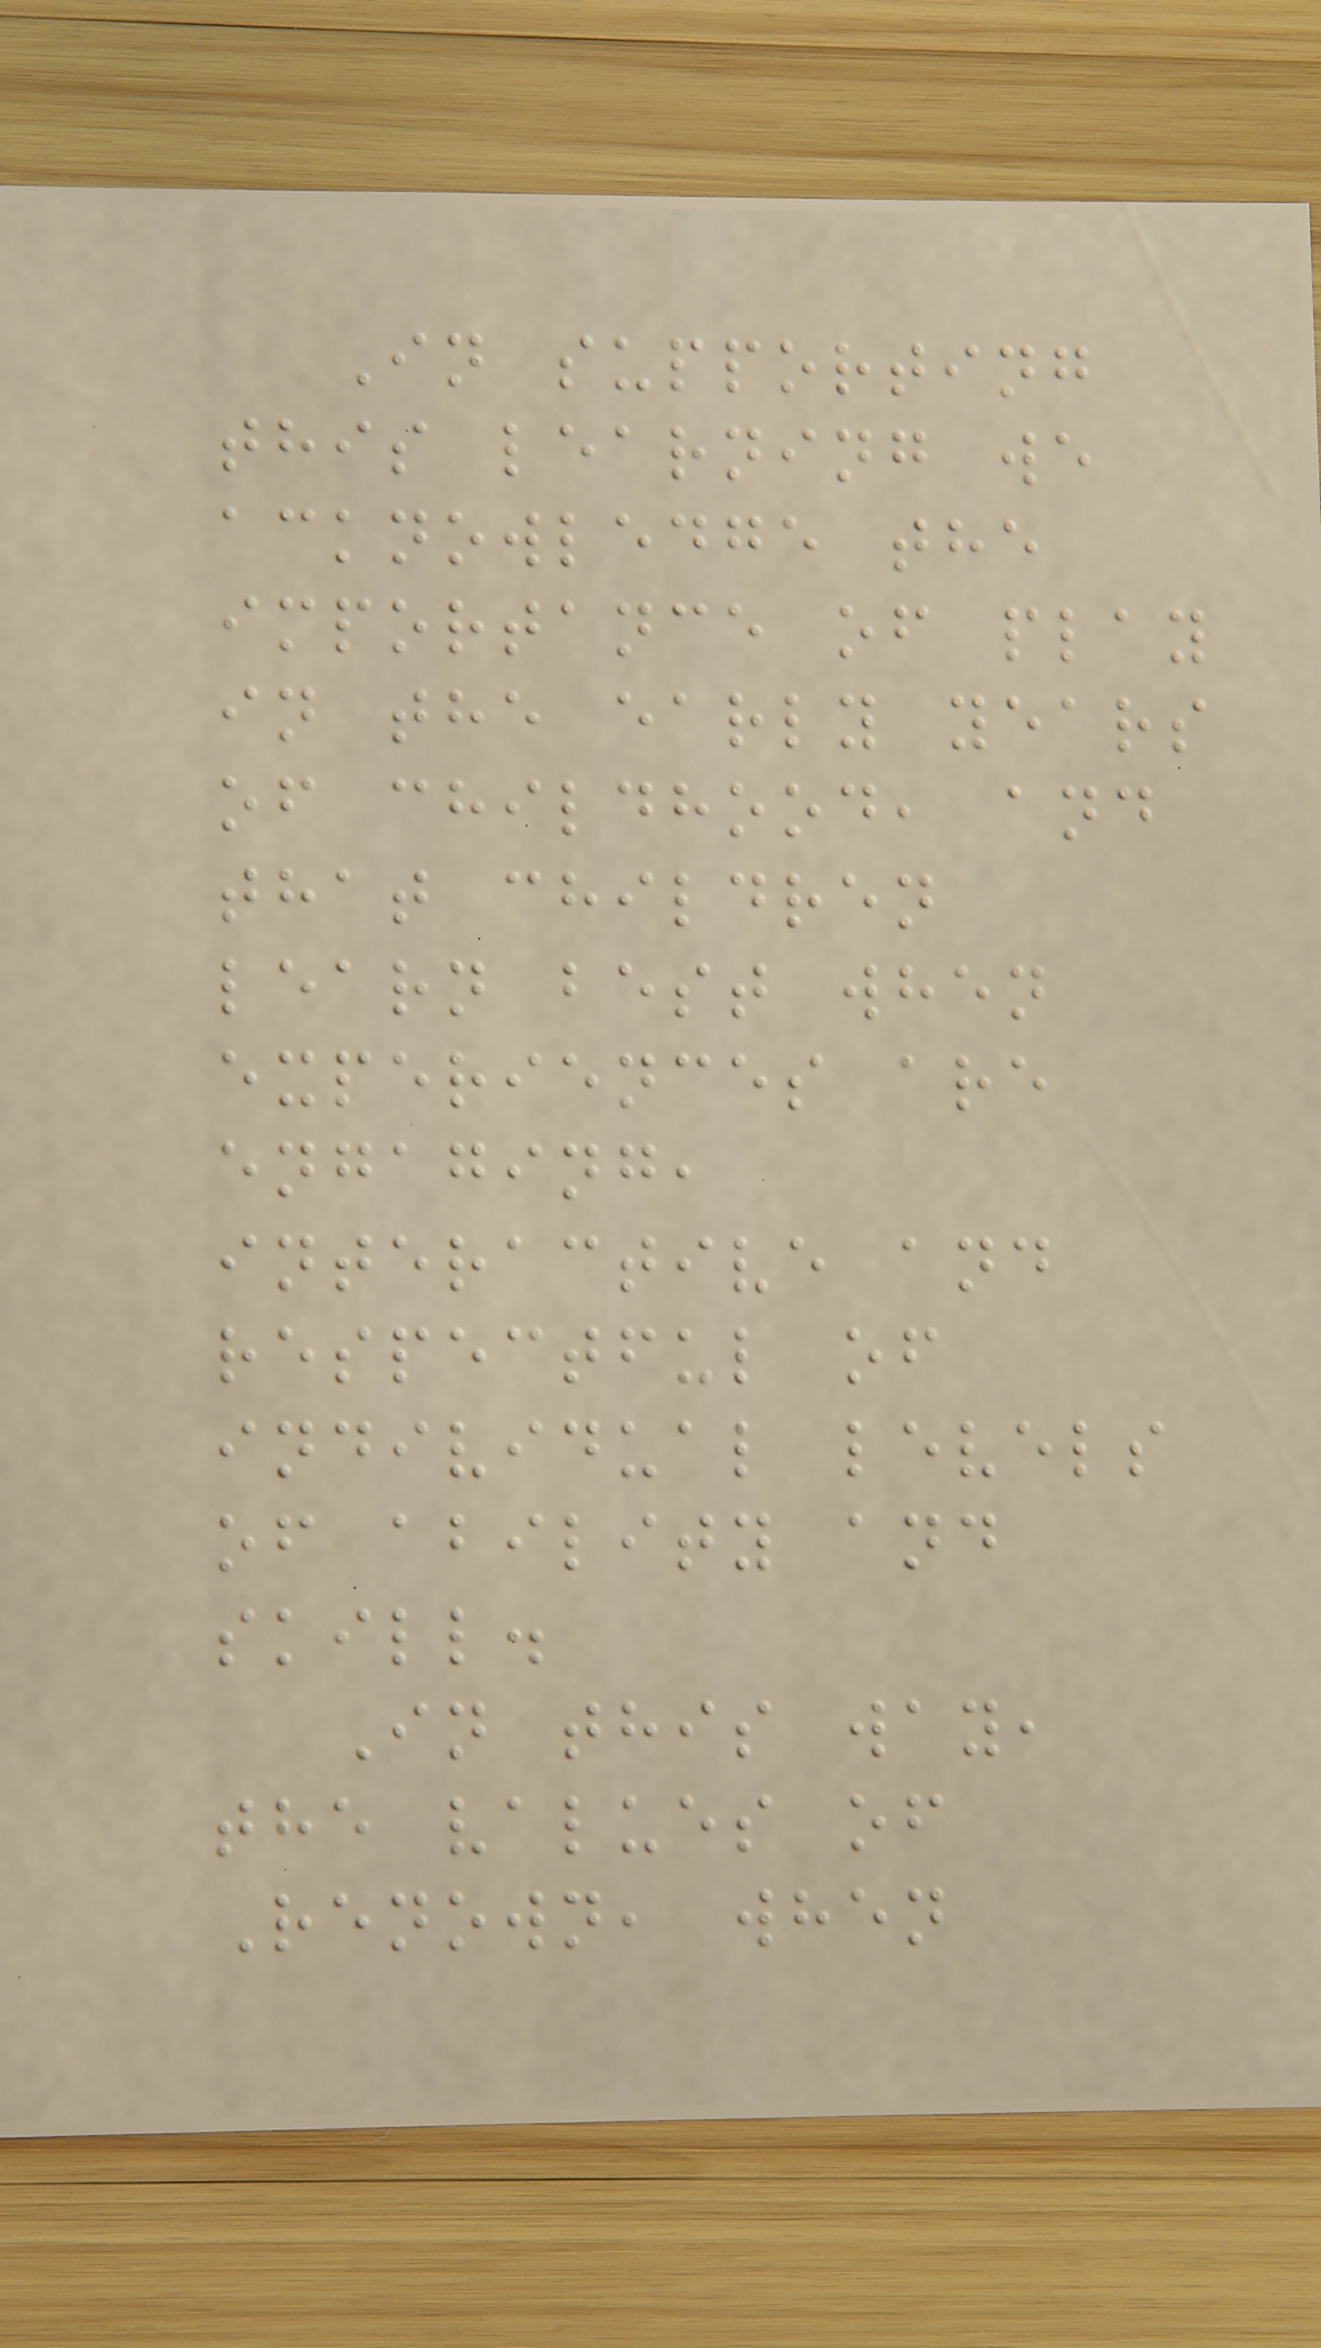In supporting
this learning we
acknowledge the
importance of play
in the early years
of childhood, and
that children
learn best when
experiences are
engaging,
interactive and
respectful of
individual levels
of ability and
skill.
In this way,
the values of
Renown, when
